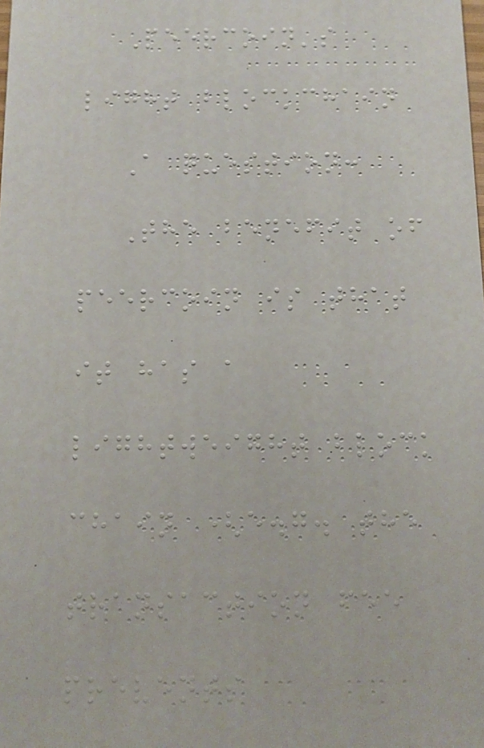Peercoin's
light blockchain
A question:
The benefit of
peercoin is that
it has a
lightweight block
chain (e.g. the
transaction fee
prevents
